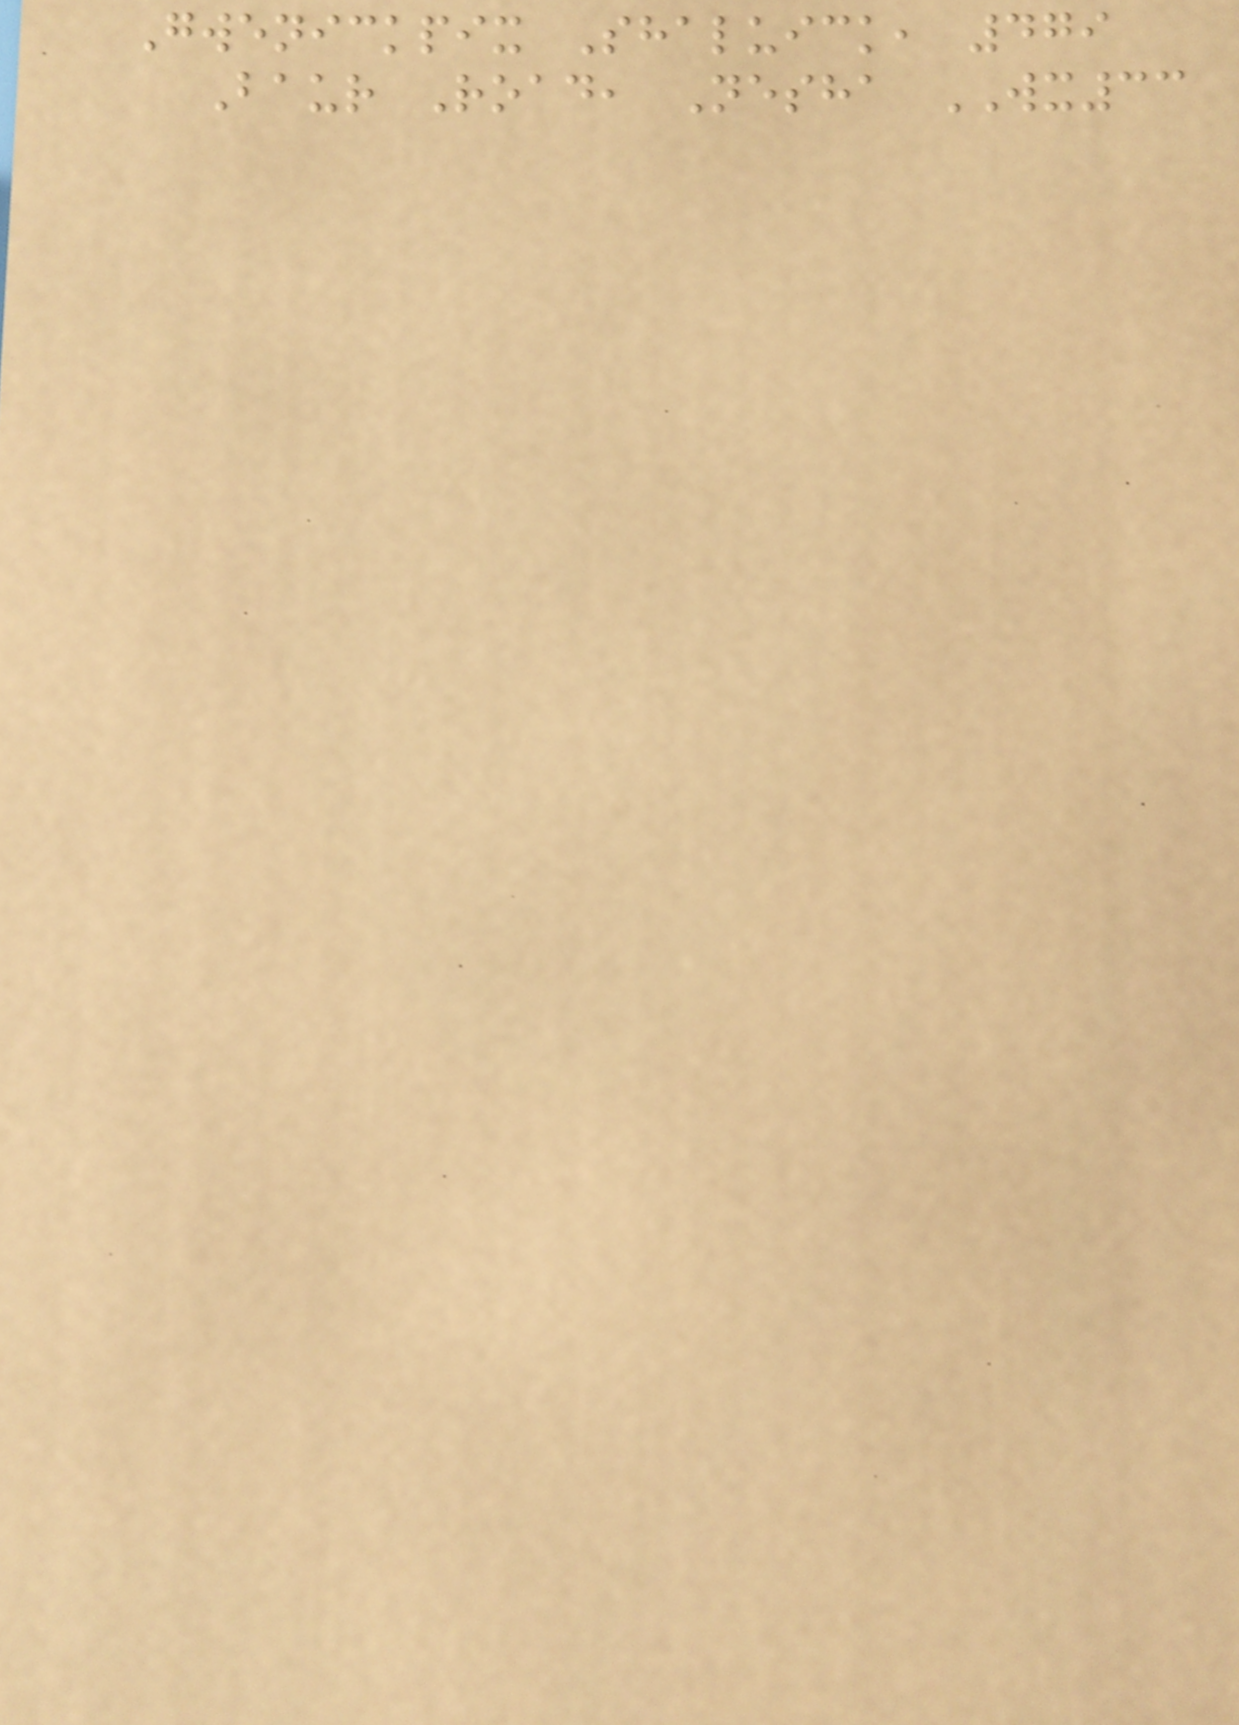Gwenickpix Shaluick, 479
Baur Road, Nesha WX33
